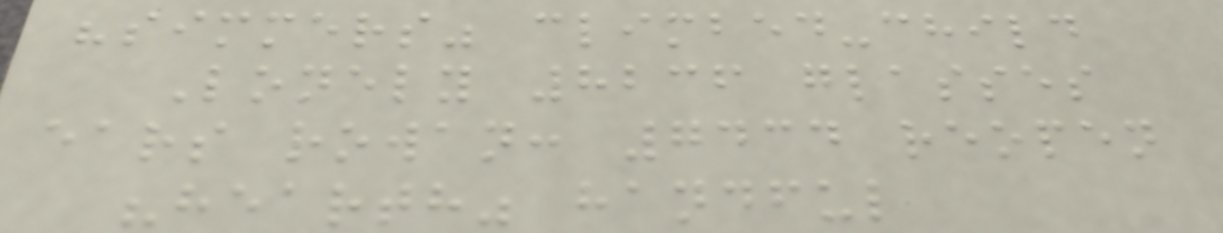"simmers" climbed-child
Lonely 8236 glasses
ears rowan: 7434 reopen
"hearth" handful
